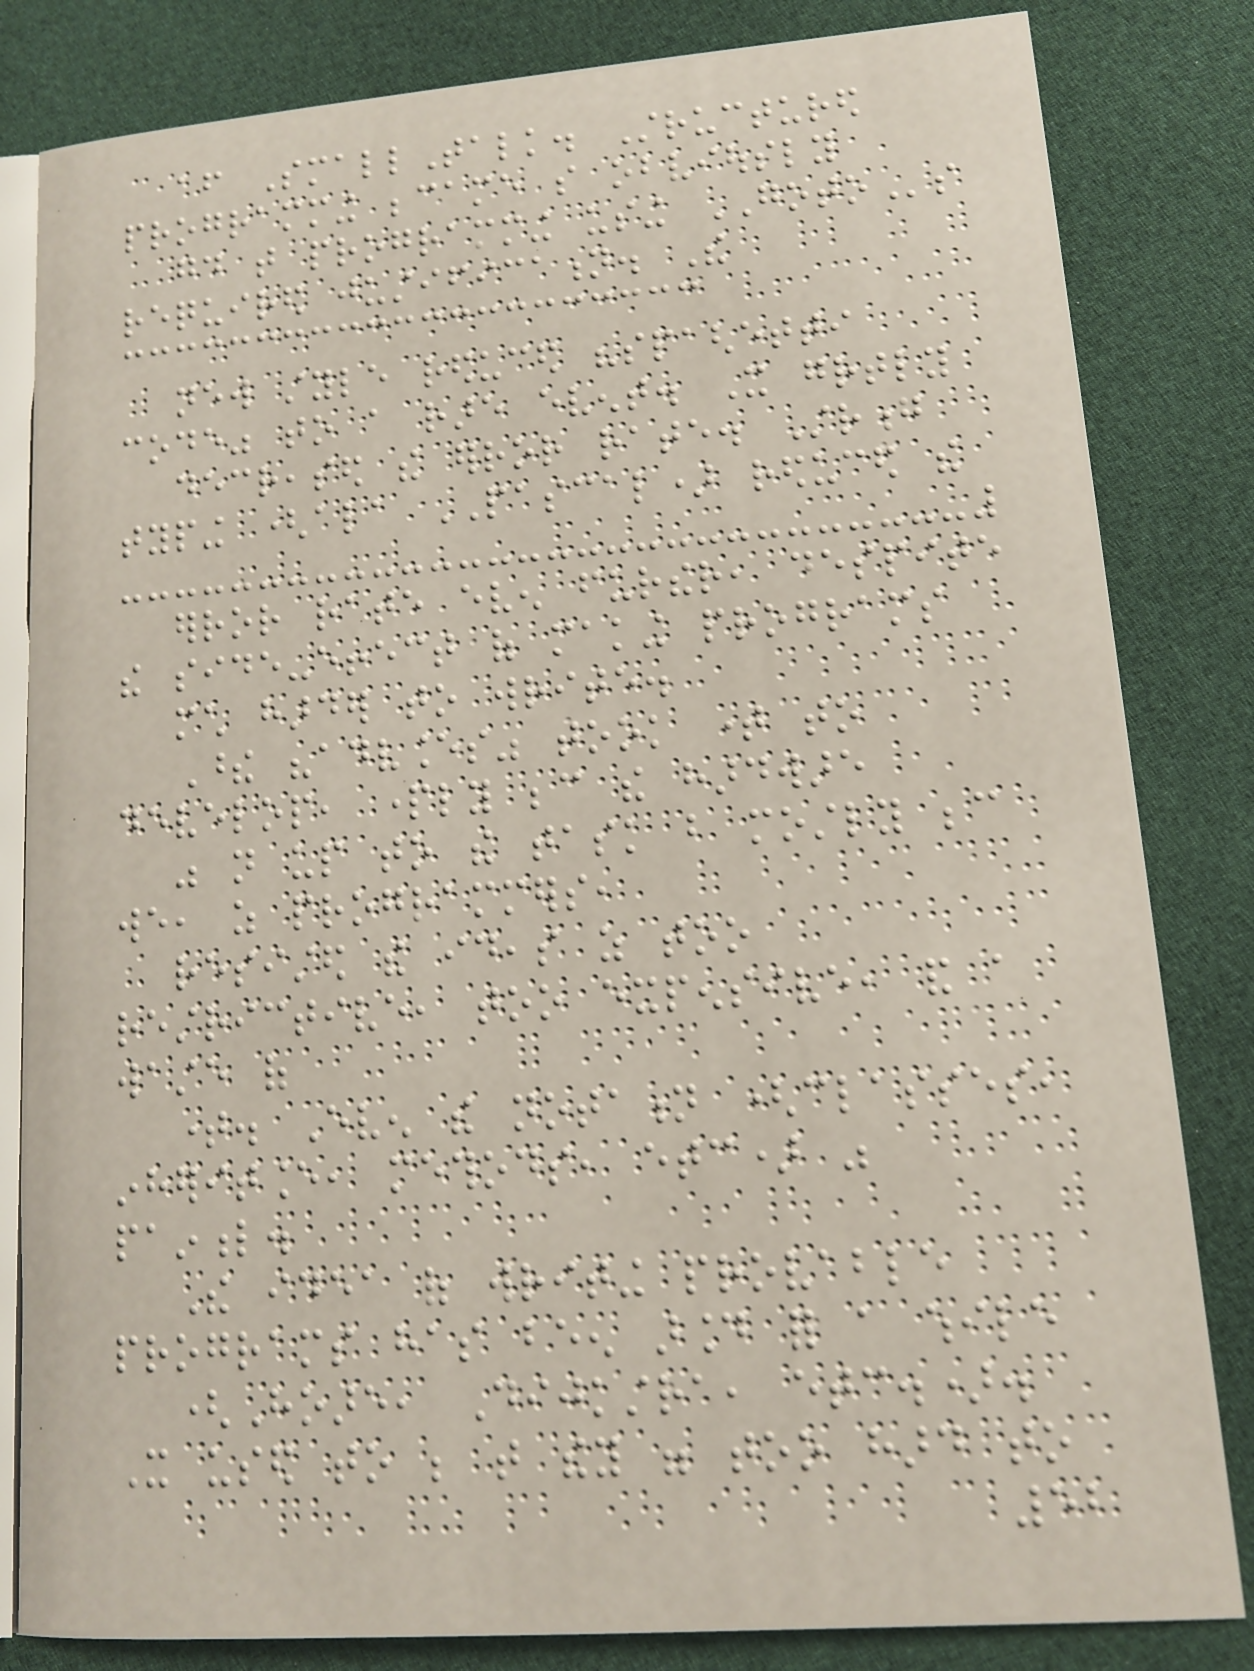after SmallTalk. Structured
programming became so obviously
good that programming using GOTOs
required justification. The
new style reduced "spaghetti
code" to a rare event. It greatly
decreased the error rate. Strong
typing (ala PASCAL) reduced the
error rate even further, despite
the side-effect of making programs
much harder to write.
These "advances" took time to
develop, partly because the hardware
was not up to the task but mostly because
we, as programmers,
resisted the ideas as too
restrictive, too expensive, and a
waste of
time. Even the notation (classes,
inheritance, methods, etc) was
painful.
The idea of writing provable
programs has been around for a while
(Hoare, Dijkstra, etc.).
It used to be that they were too hard to
52
